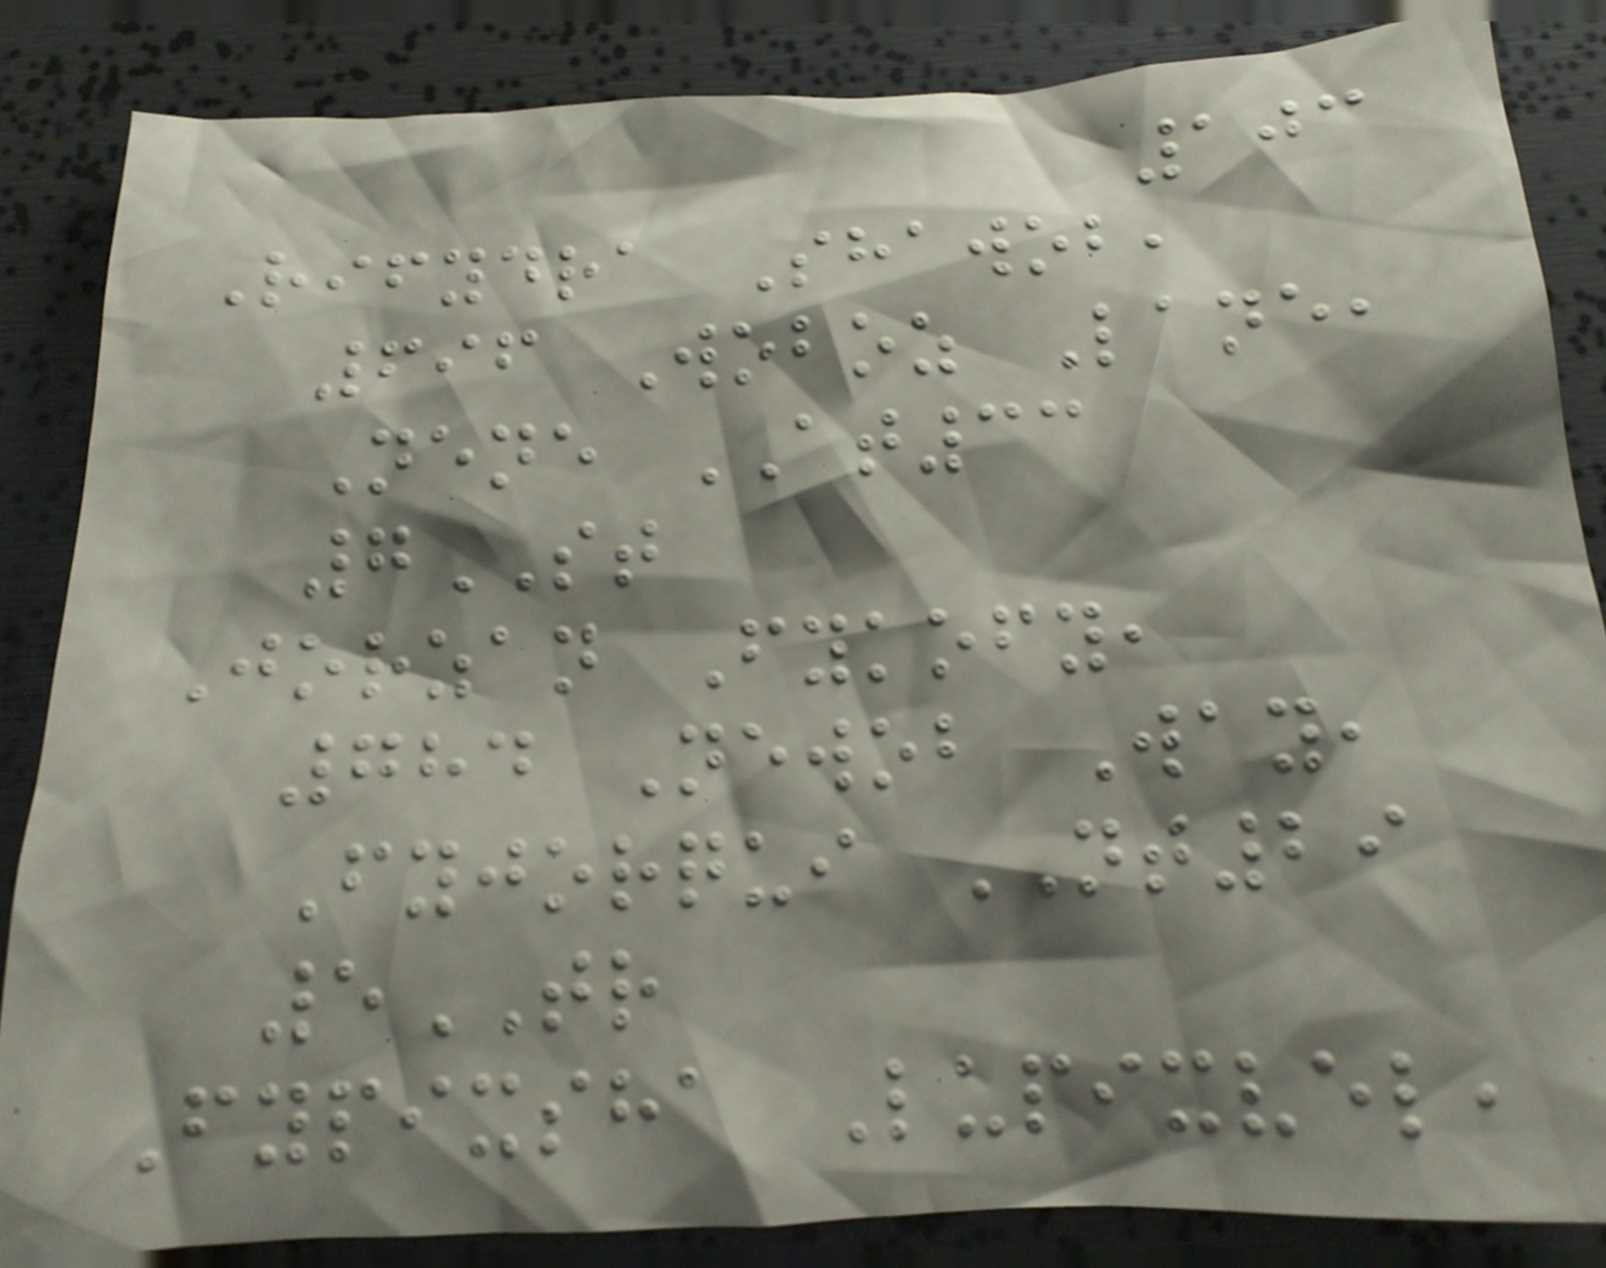103
Rifydra Shawob,
696 Woboz Lane,
Nene AT33
7ST
Jorzan Fykofy,
784 Newob Way,
Fyjorqui NT29
5TR
Fypixsha Lupixvel,
